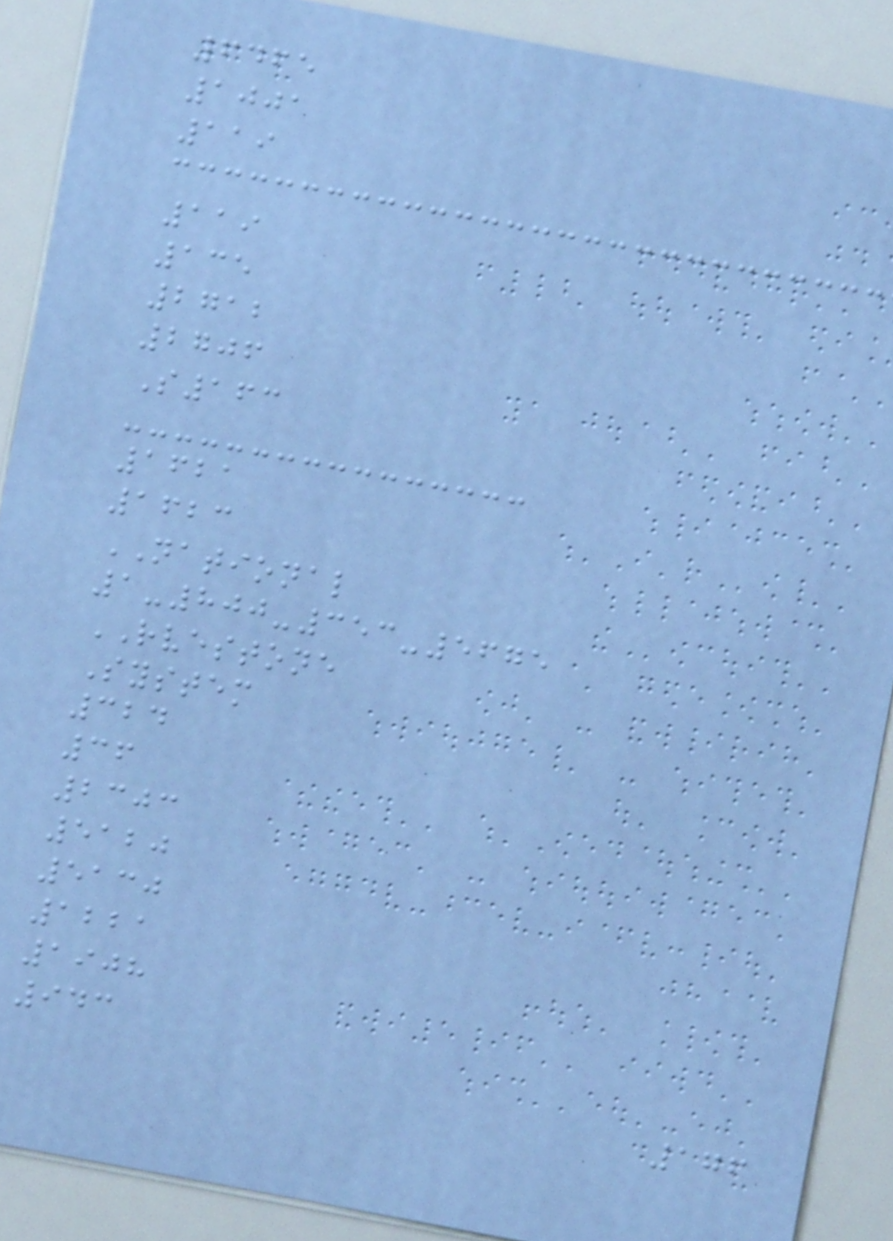6465
1001
119
119
135
2712
2706
S163
1621
1623
NATIONAL
1-800-353-5675
RVESTONE
System
324
36
2303
5120
5130
1221
1908
943
176
